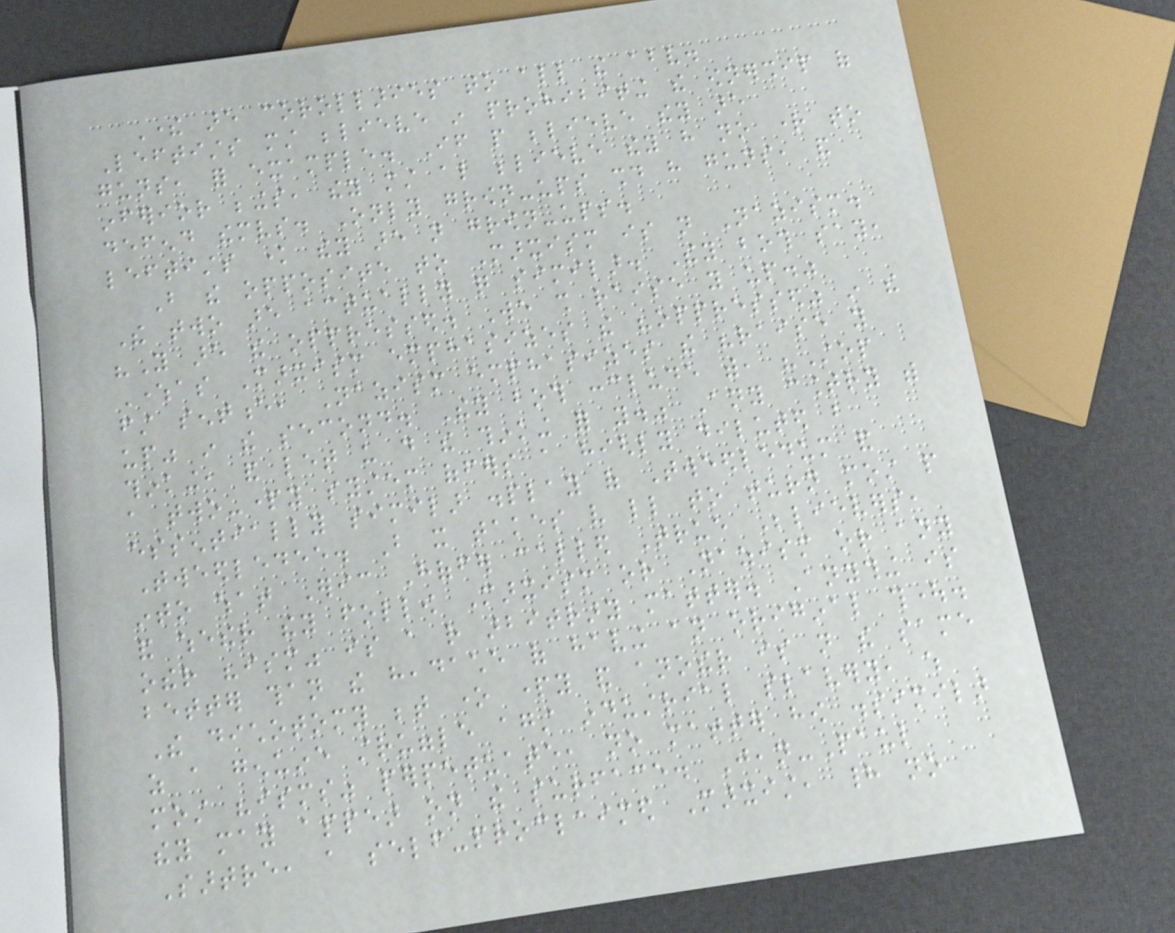There are corollaries to all the above.
Leftists must believe in prohibiting the ownership of
guns, for example. If people believe they are
inferior beings, they must also believe they have no right to
defend themselves. Only grown-ups should have guns, and
leftists know they are not grown-ups.
But the opposite to Marxism is not Nazism.
The two are actually quite similar. They both say,
"You are the oppressed. We shall raise you up."
Whereas Marxism emphasizes the "oppressed" in the
first sentence, Nazism emphasizes the "raise you
up" in the second. They both conclude with, "Stop
thinking, and let us do the thinking for you." Any country with
a two-party system offers a highly diluted but
essentially similar display of Tweedledum and
Tweedledee. But it takes very little to turn most people
into what Eric Hoffer called True Believers,
and whether they follow Marxism or Nazism or any
other "ism" is a rather arbitrary matter. Anything is
better than the headache of having an original thought.
The dichotomy between one party and another is not the same
as a genuine struggle against industrial slavery, which
most "isms" perpetuate, no matter how dissimilar
they may appear on the surface. Jean-Paul
Sartre, a self-proclaimed Marxist, had no
